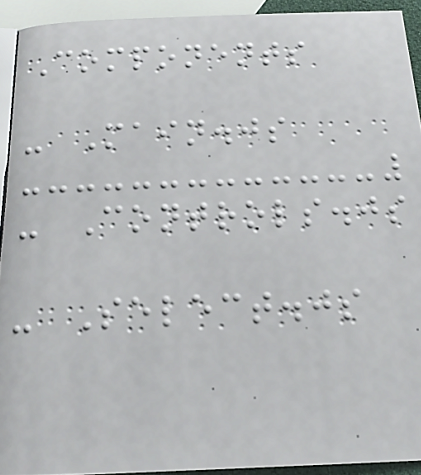Components
- Main.js
- Controls.js
- Select.js
